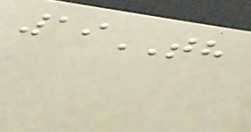19TH
